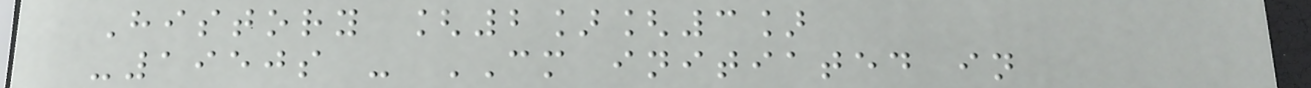History [2][3]
-1950s - CM initiated in
